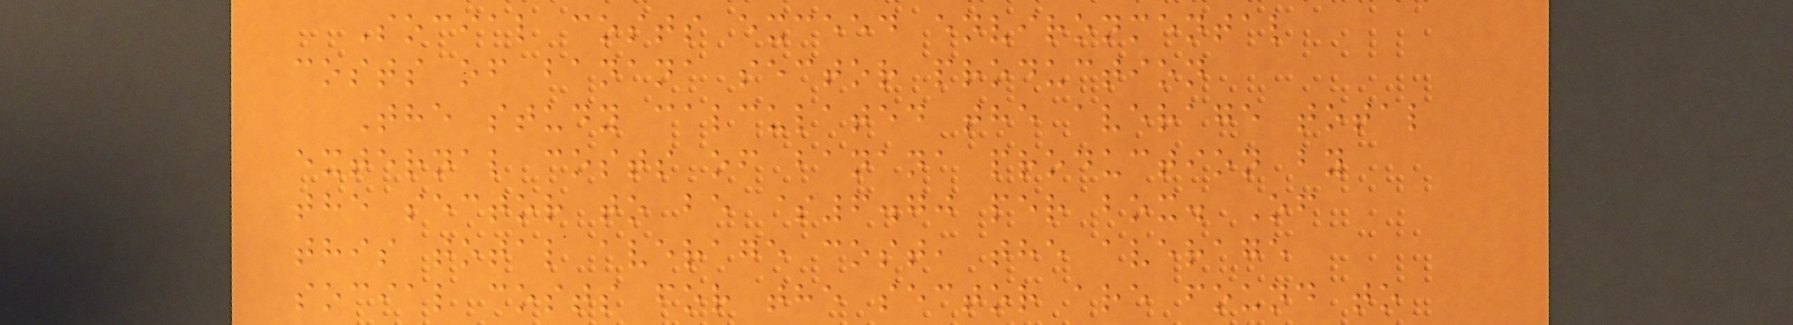Social costs exceed environmental
costs of banana sector production
The study calculated the average total
external costs of banana production by
the sector to be $6.70 per box. Of
this total average cost, the average
social costs for the sector are found to
